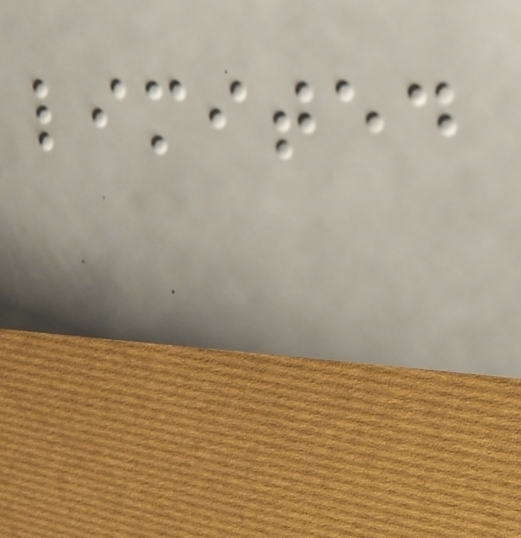limited
